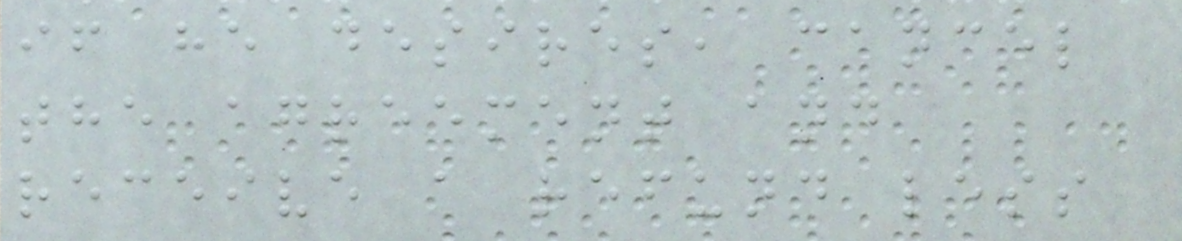if he desires, cancel
the agreement and
receive a refund less
